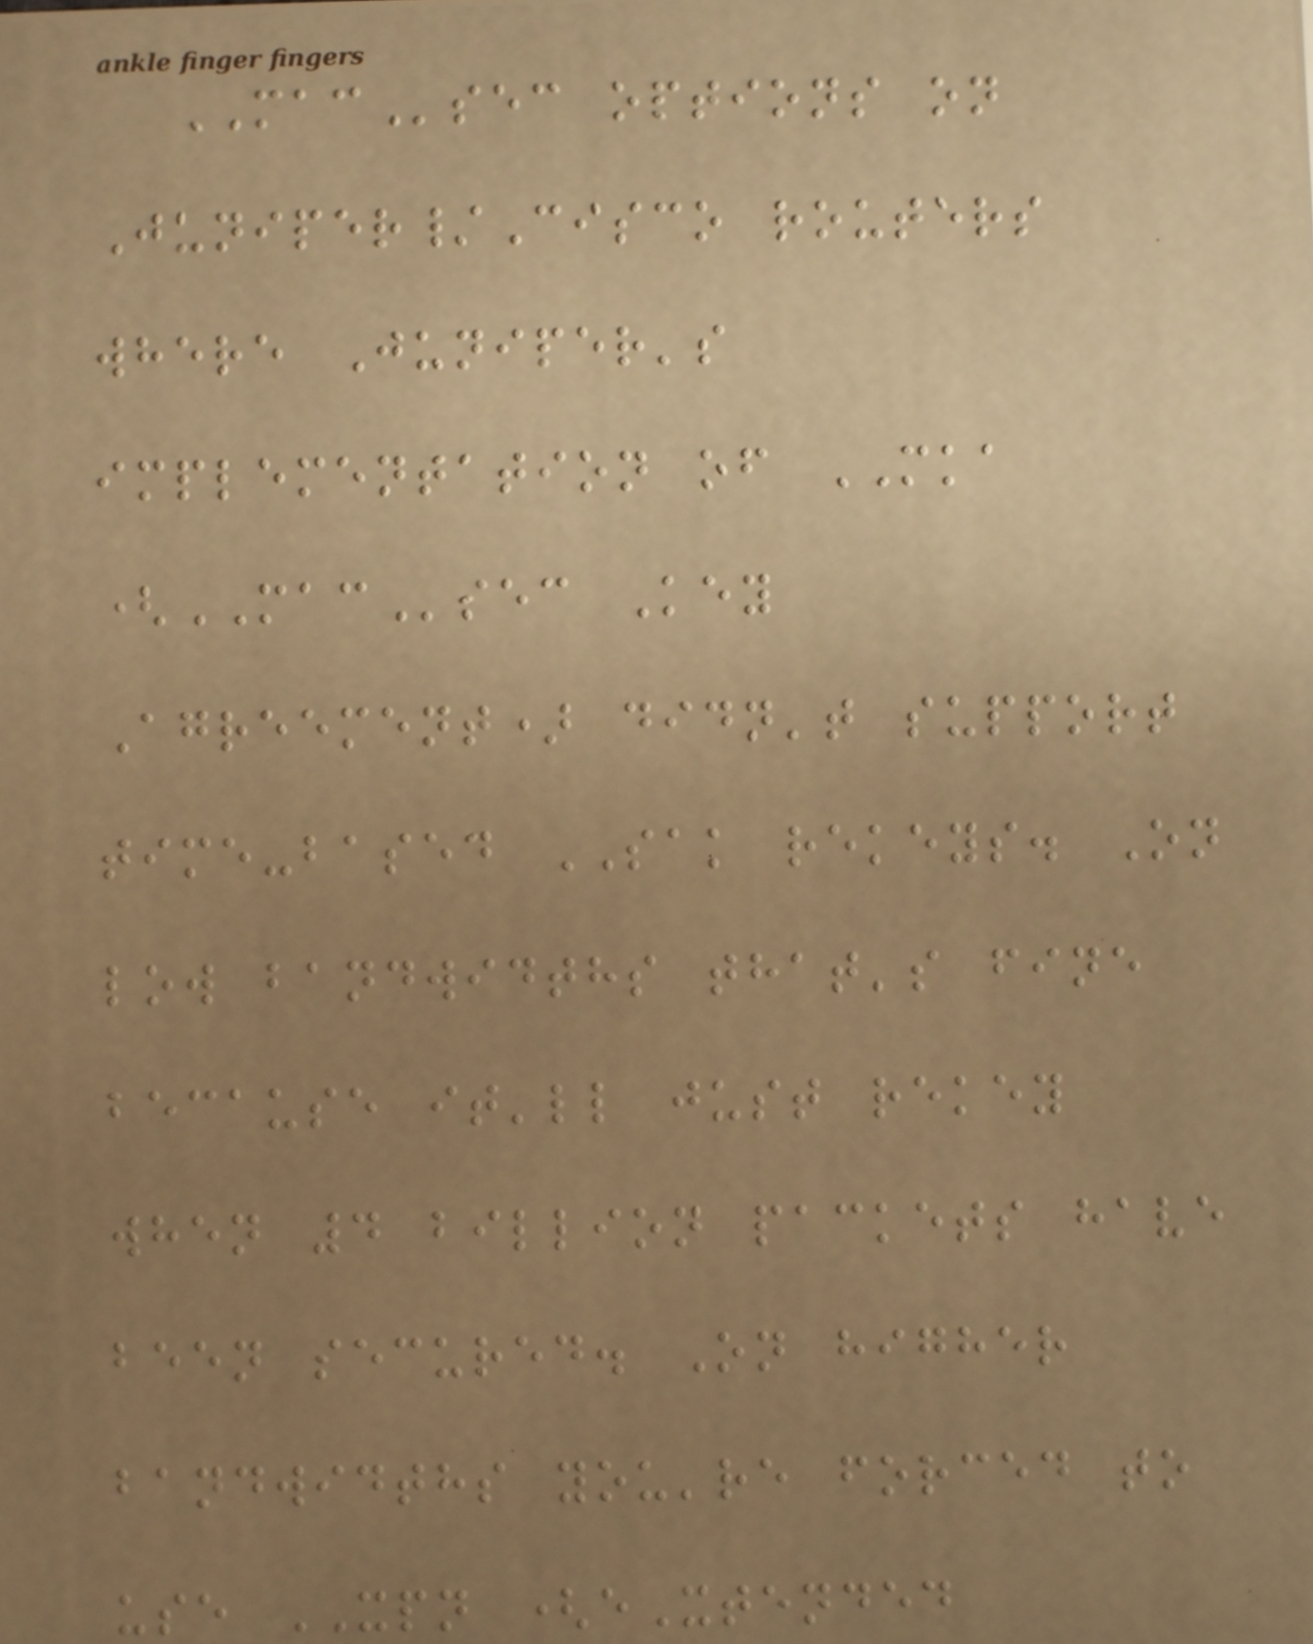MACsec options on
Juniper/Cisco routers
where Juniper's
implementation of MKA
(MACsec Key
Agreement) didn't support
time-based SAK rekeys. On
low bandwidths that's fine
because it'll just rekey
when 4 billion packets have
been secured. On higher
bandwidths you're forced to
use XPN (eXtended
